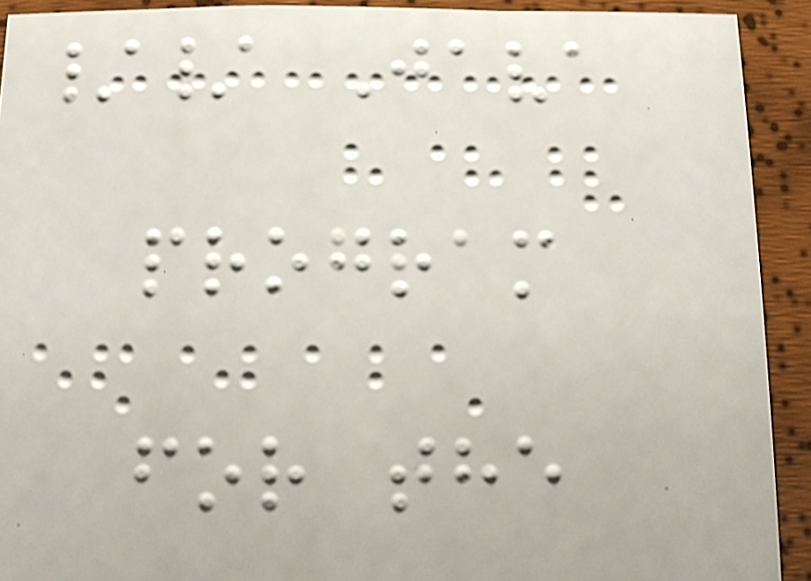// Java
program
for the
